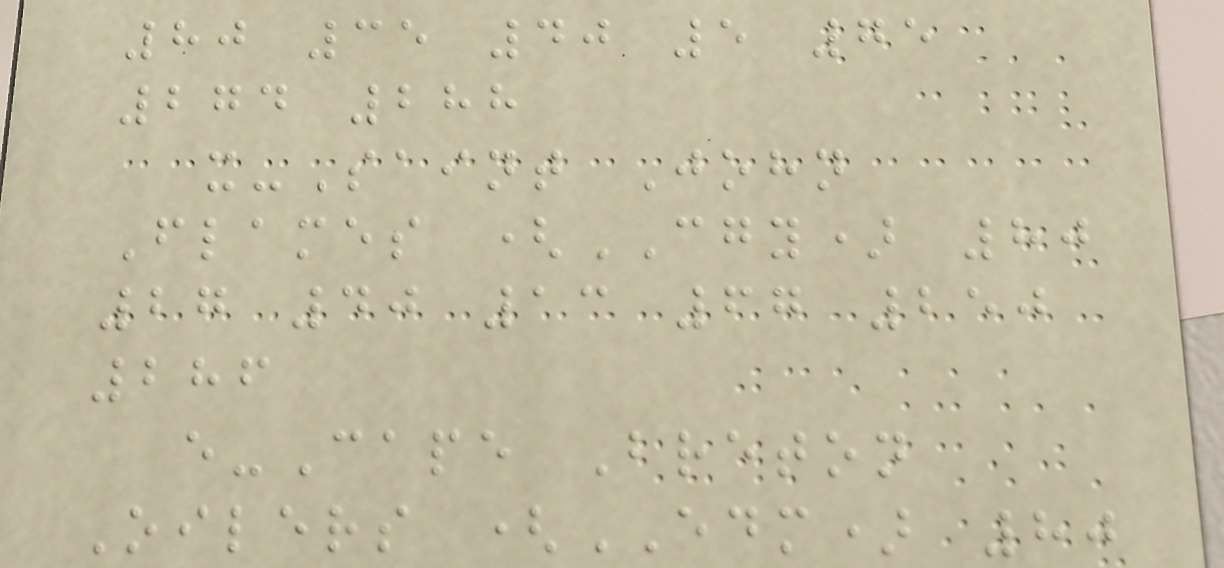80 35 40 5 75
274 288
x-Saint John
Flames (CGY) 80
27 40 13 67 250
286
e-Cape Breton
Oilers (EDM) 80
